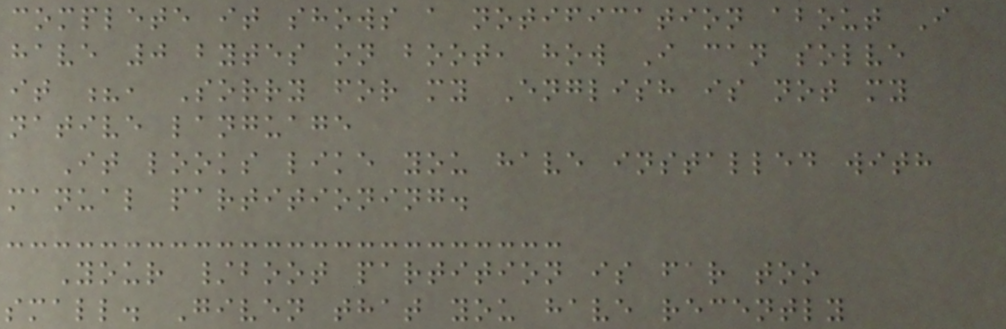complete it shows a notification about I
have 0 bytes on boot, how I can solve
it ?, Sorry for my English is not my
native language
It looks like you have installed with
manual partitioning.
Your /boot partition is far too
small. Given that you have recently
